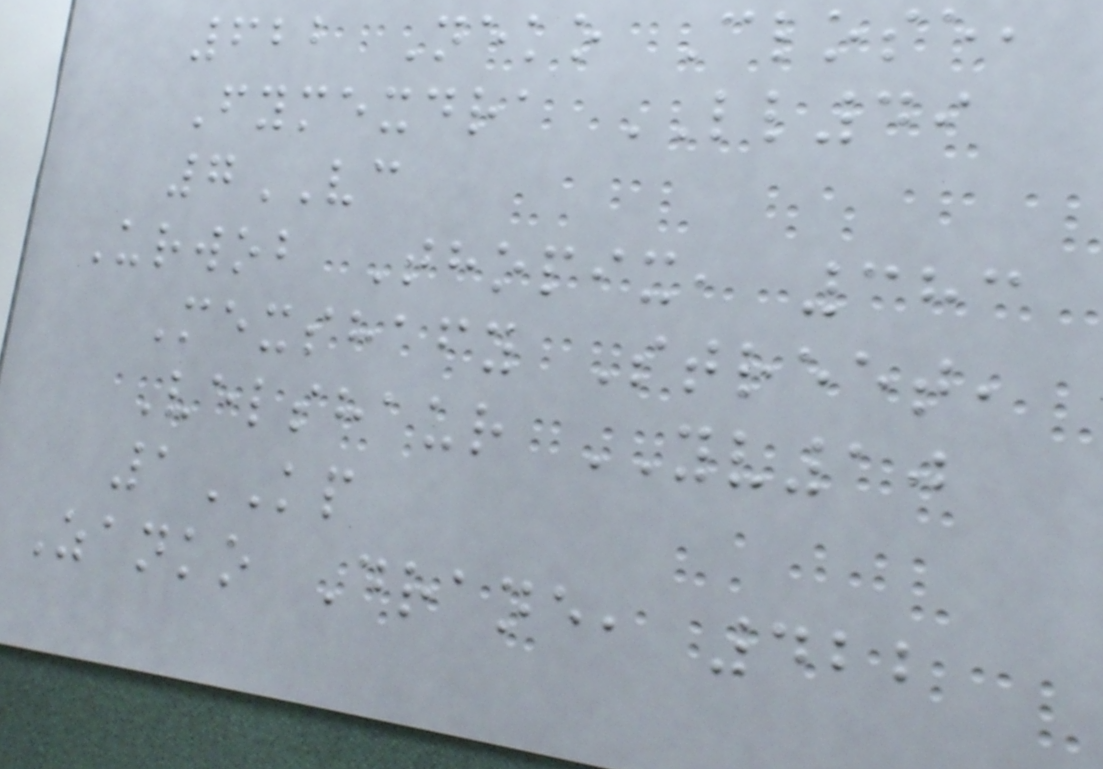622 Neko Close,
Fymexdra LL49
7VC
Urwob Thopix, 383
Mexshafy Street,
Velshaur YV10
1KP
Zanko Drane, 422
